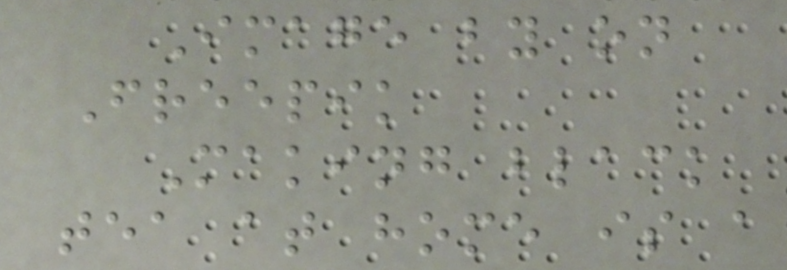Image by on
Freepik
Making black
tea at home is a
